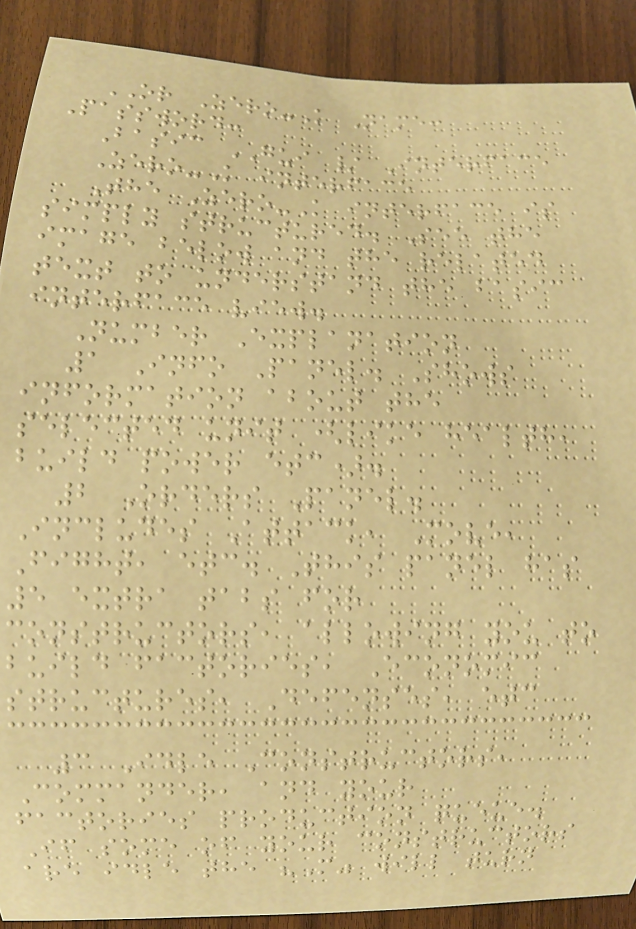OR Zero-K Name:
Password:
Basic GUI / Interface
Zero-K interface
The Zero-K interface is
simply structured. See the
image below and the related
text to understand the basic
interface view.
Number Explanation
1 Info Panel. Shows
information about the
selected unit (like health,
build power etc).
2 Orders Panel.
Includes Attack, Move,
Fight, etc. This panel has
5 extra tabs for
constructors, allowing you to
build factories, Economic
structures, Defenses, etc
3 Idle Constructors,
Commander, and your
factories production queue.
If some of your constructors
are idle the "M" will turn
